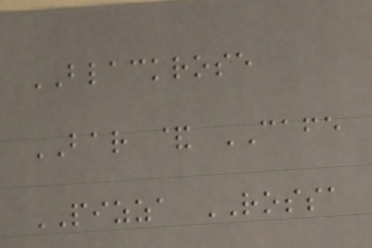BLACKROSE
BAR & CAFE
PIZZA ROSSA
